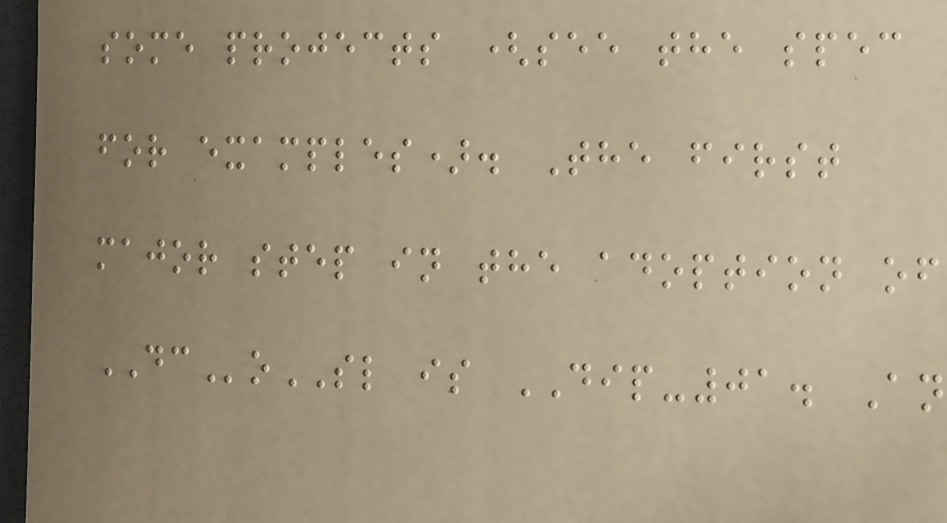some projects (see the spec
for examples). The first
major step in the adoption of
DCoSL is DIP-01. An
